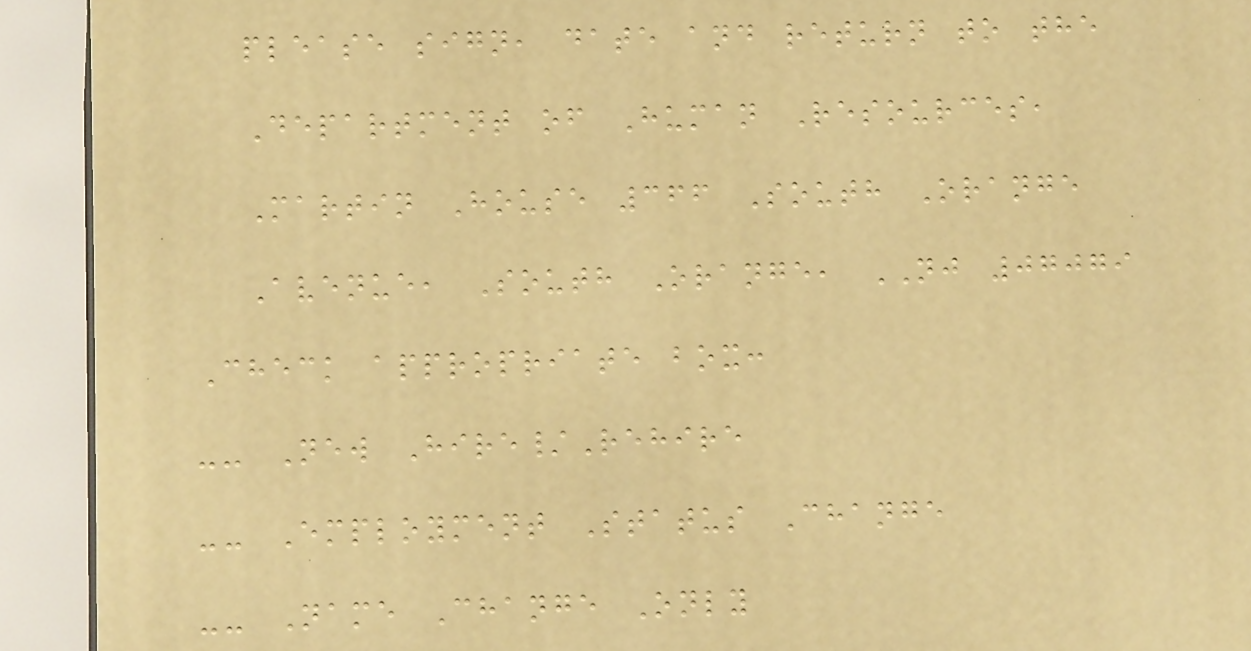please sign, date and return to the
Department of Human Resources,
Martin House 366 South Orange
Avenue, South Orange, NJ 07079
Check appropriate box:
-- New Hire/Rehire
-- Employment Status Change
-- Name Change Only
